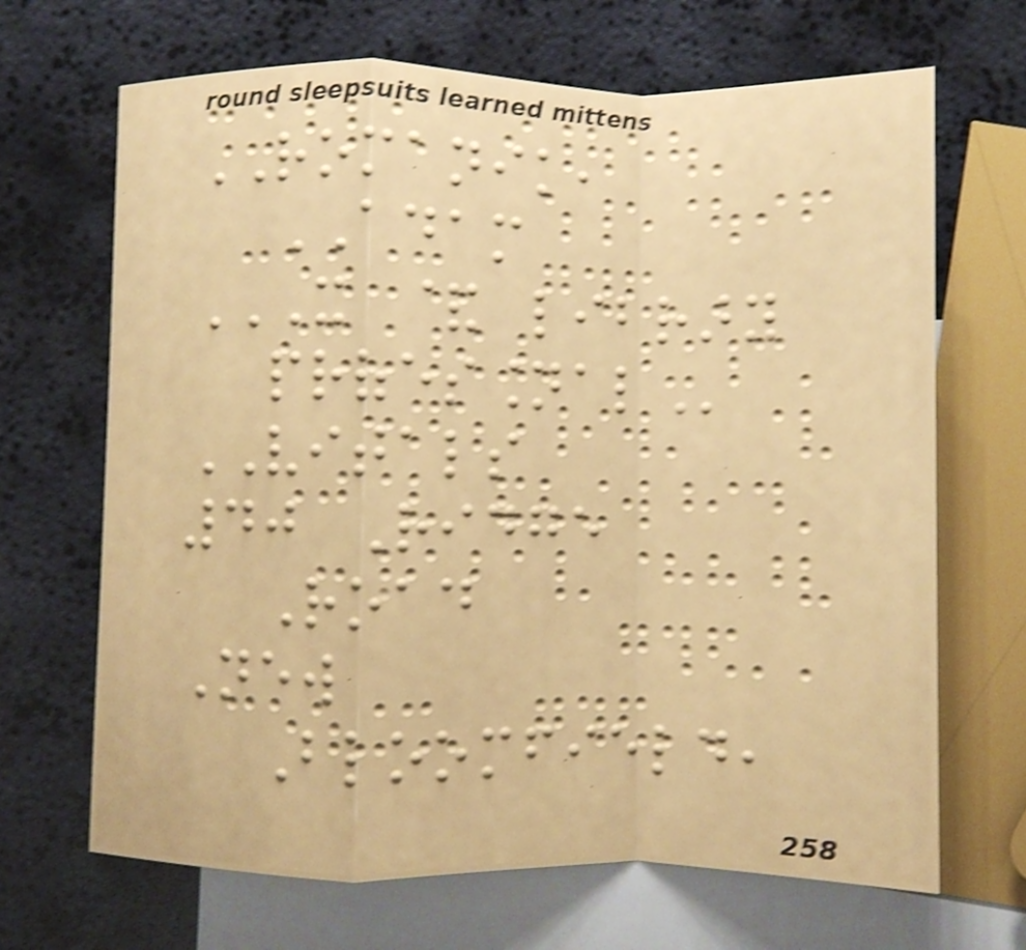ROMANIK,
ADAM
IT & LIBRARY
PROFESSIONAL
VITALS
40 Ridge
Road
New
Bloomfield,
